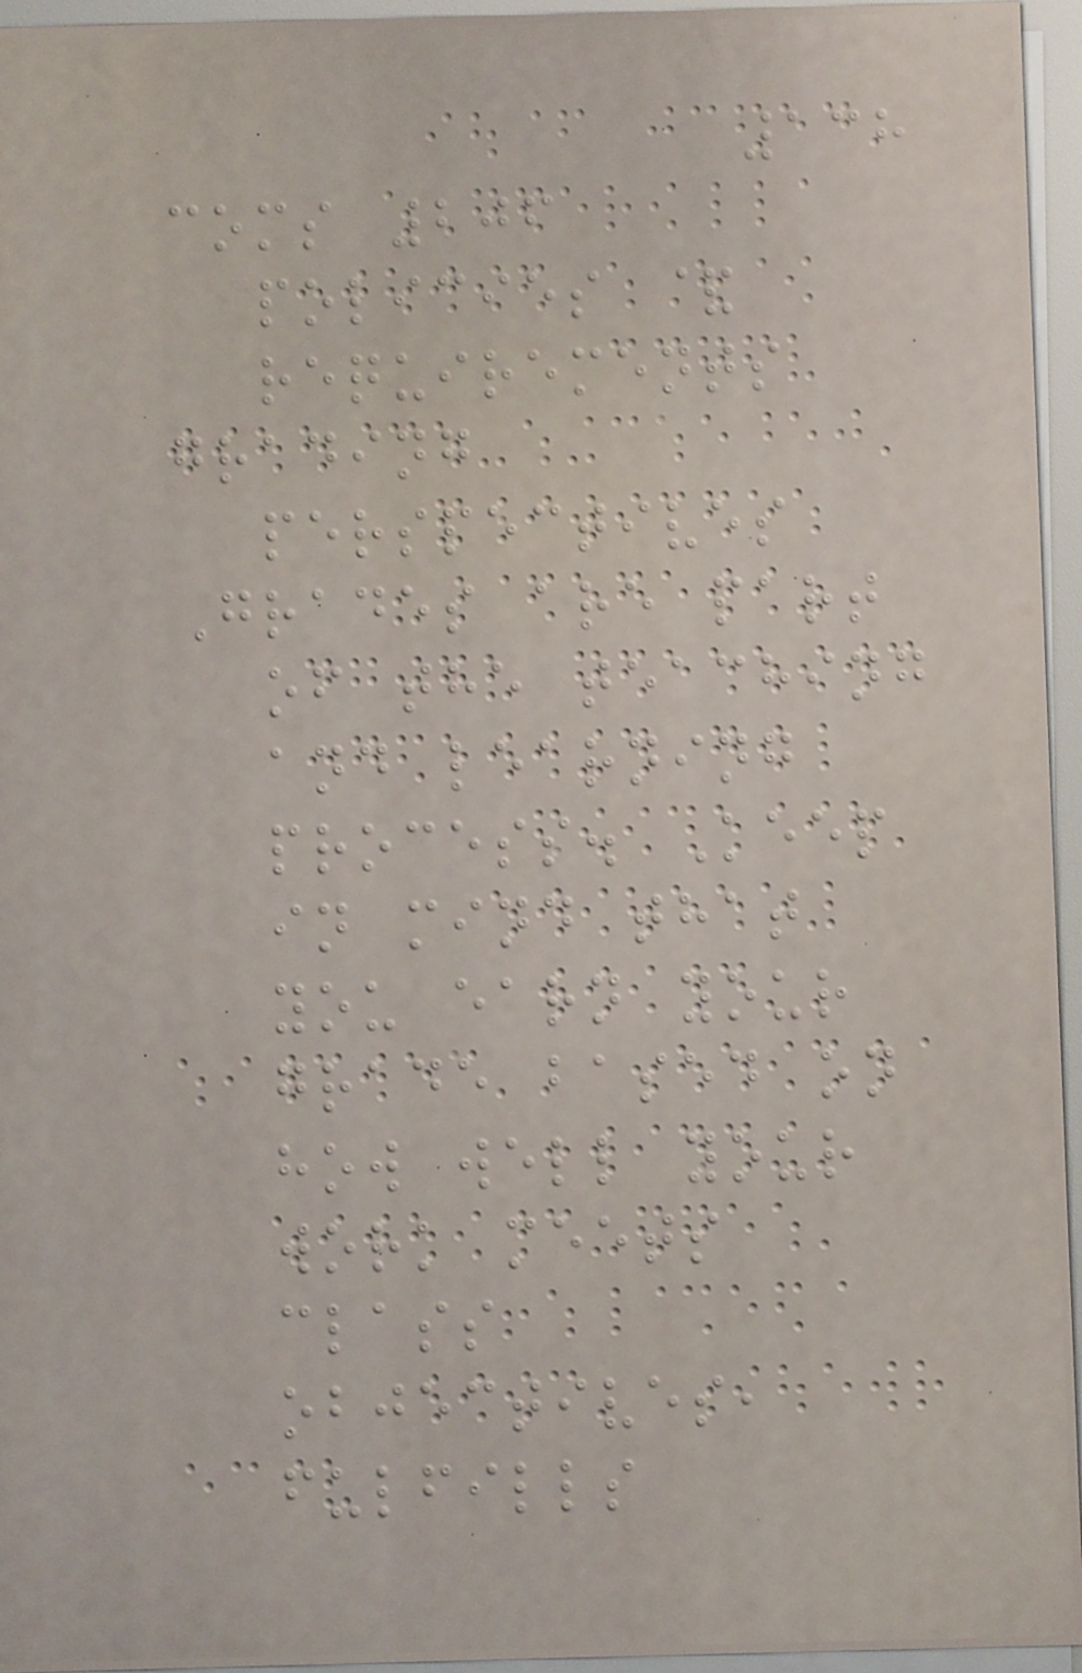138
coms 206
policies &
requirements
grading
perspectives
Grades are part
of the teaching
and learning
process. Keep
in mind that
you earn your
grade based on
how well your
work meets
class
objectives,
fulfills
